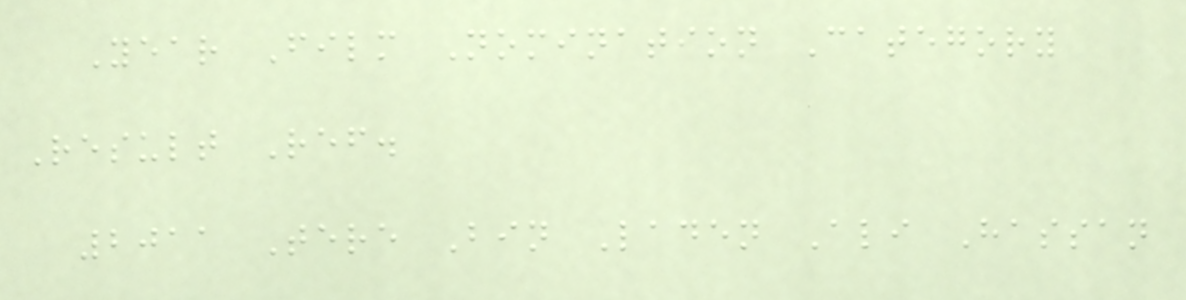Year Film Nomination Category
Result Ref.
2011 Tere Bin Laden Ali Hassan
